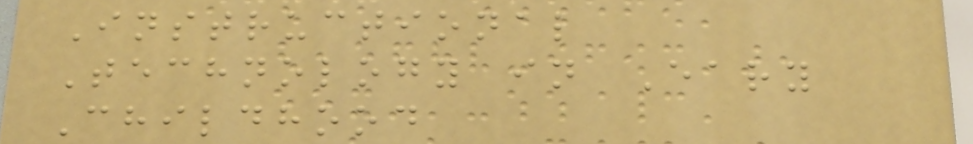Instructional
Technology in Eary
Childhood
